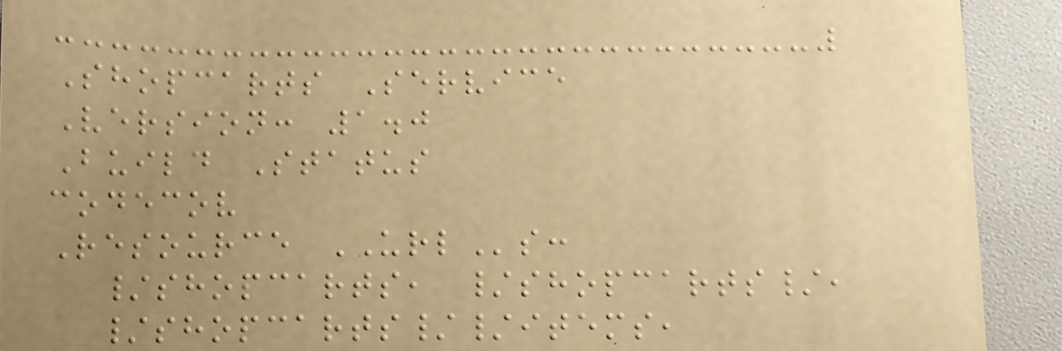Shopcarts Service
Version: 1.0
Build Status
codecov
Resource URLs:
/shopcarts, /shopcarts/,
/shopcarts//items,
